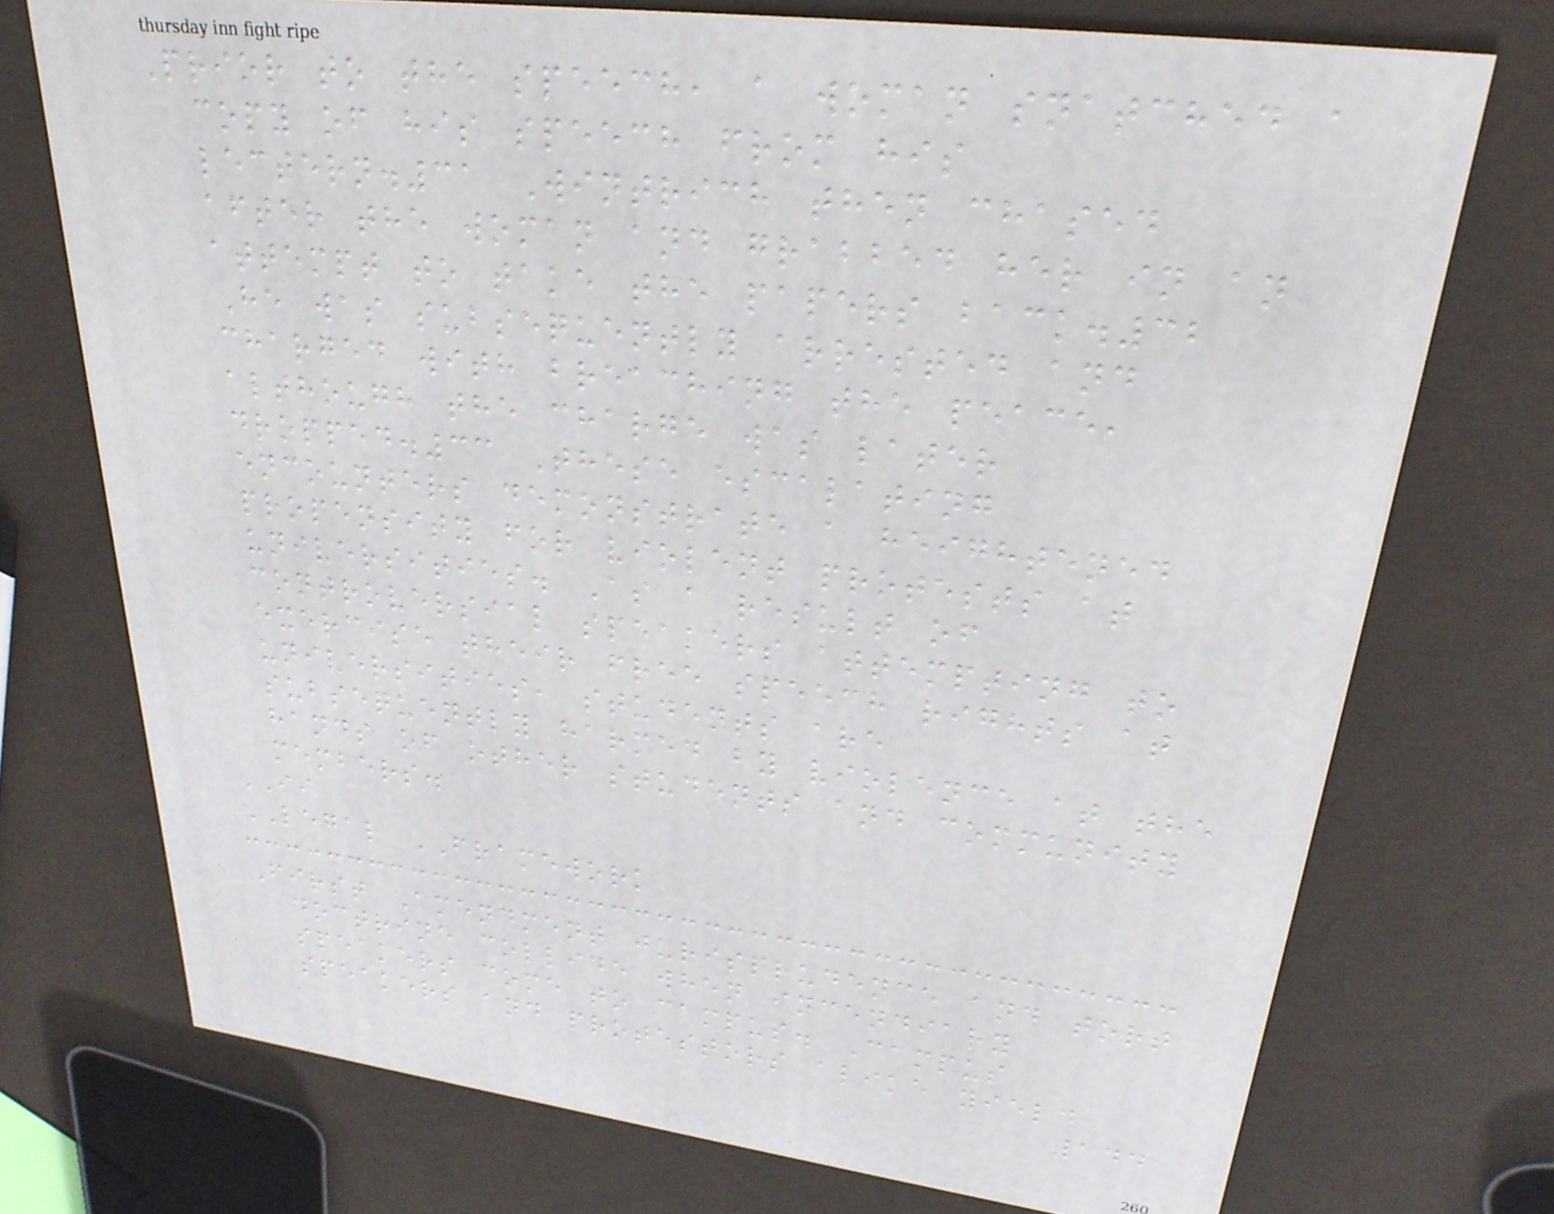Prior to the speech, a woman snatched a
copy of his speech from his
lectern.31 Wintrich then chased
after the woman and grabbed her in an
attempt to take the papers back.32
He was subsequently arrested and
charged with breaching the peace,
although the charge was later
dropped.33 These escalating
encounters demonstrate a heightened
propensity for violent protests at
universities. As a result of
controversial speakers attempting to
exercise their free speech rights at
universities, students are
subsequently harmed by violence at the
hands of other students and community
members.
II
LEGAL FRAMEWORK
First Amendment jurisprudence and tort
doctrine collide when incendiary
speakers come to campus. Campus
speakers and protestors alike yield
144
